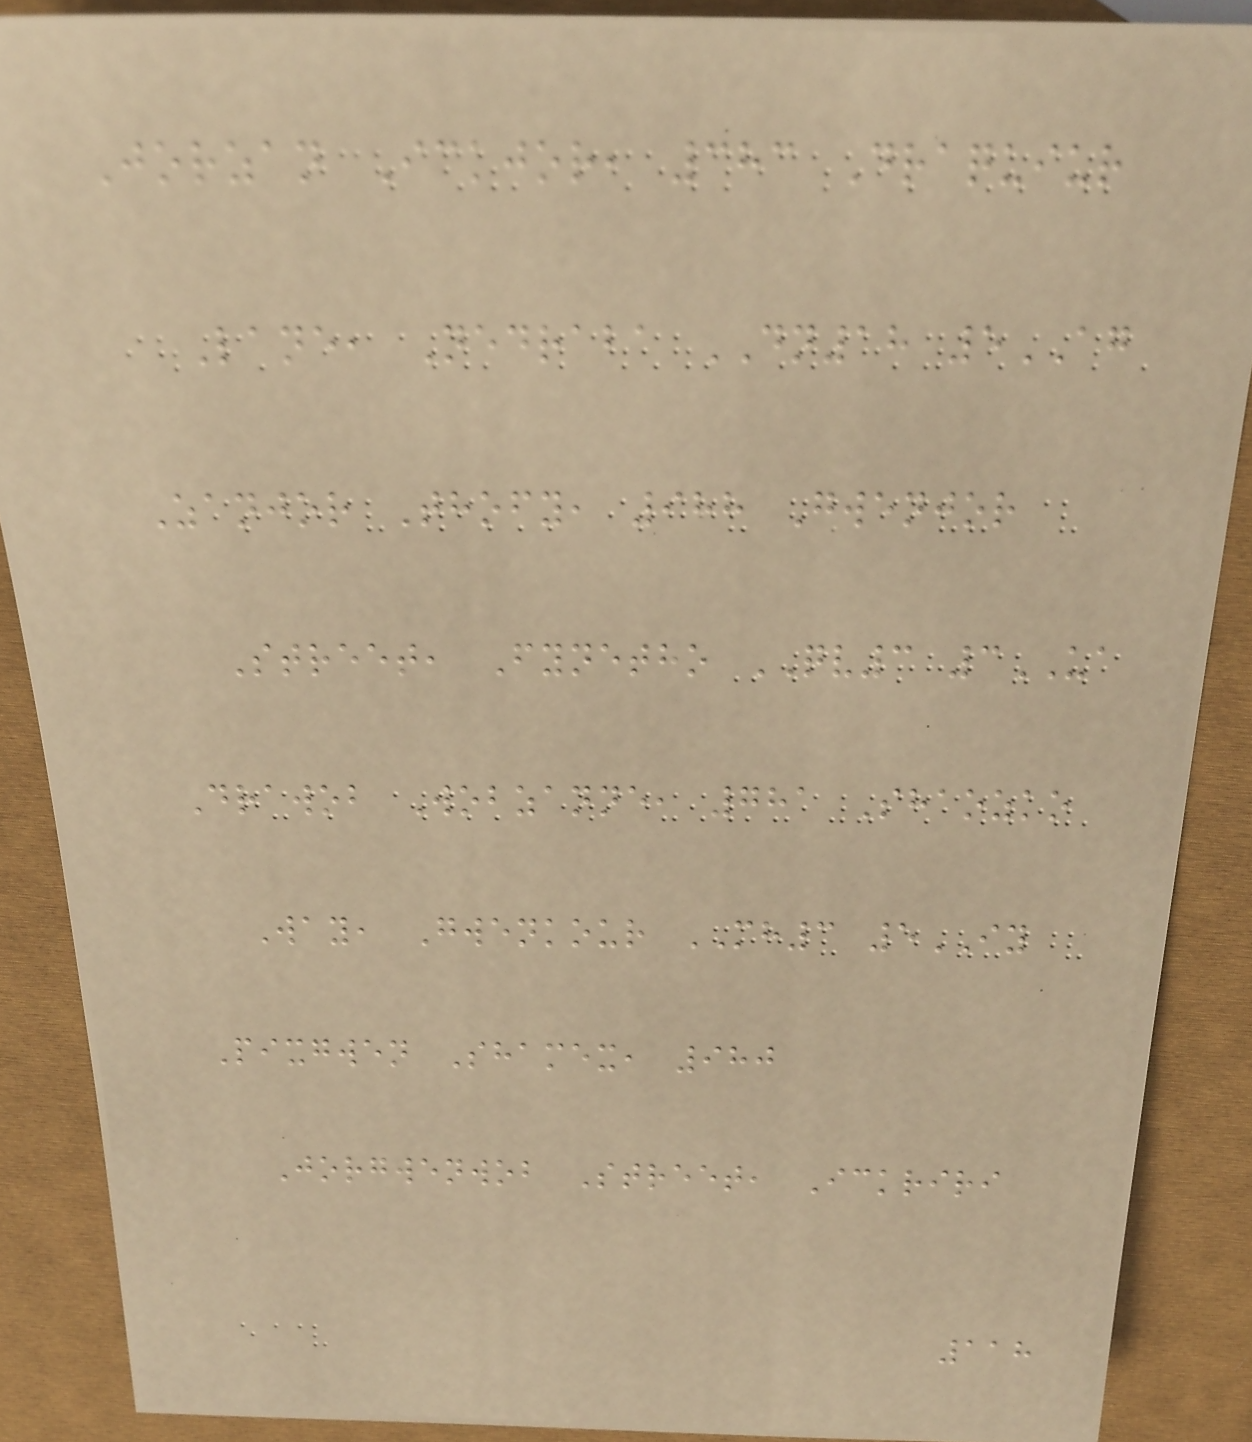Jorzan Ickjor, 383 Draquiur
Lane, Nedraba DN18 5AG
Zanjor Thofy, 988 Gwenjor
Street, Fynetho QV3 3UA
Drawob Wobzanne, 781 Shaozko
Way, Gwenkour MH3 5IY
Pixgwen Shamex, 980
Jorgwenwob Street, Ickriri
118
